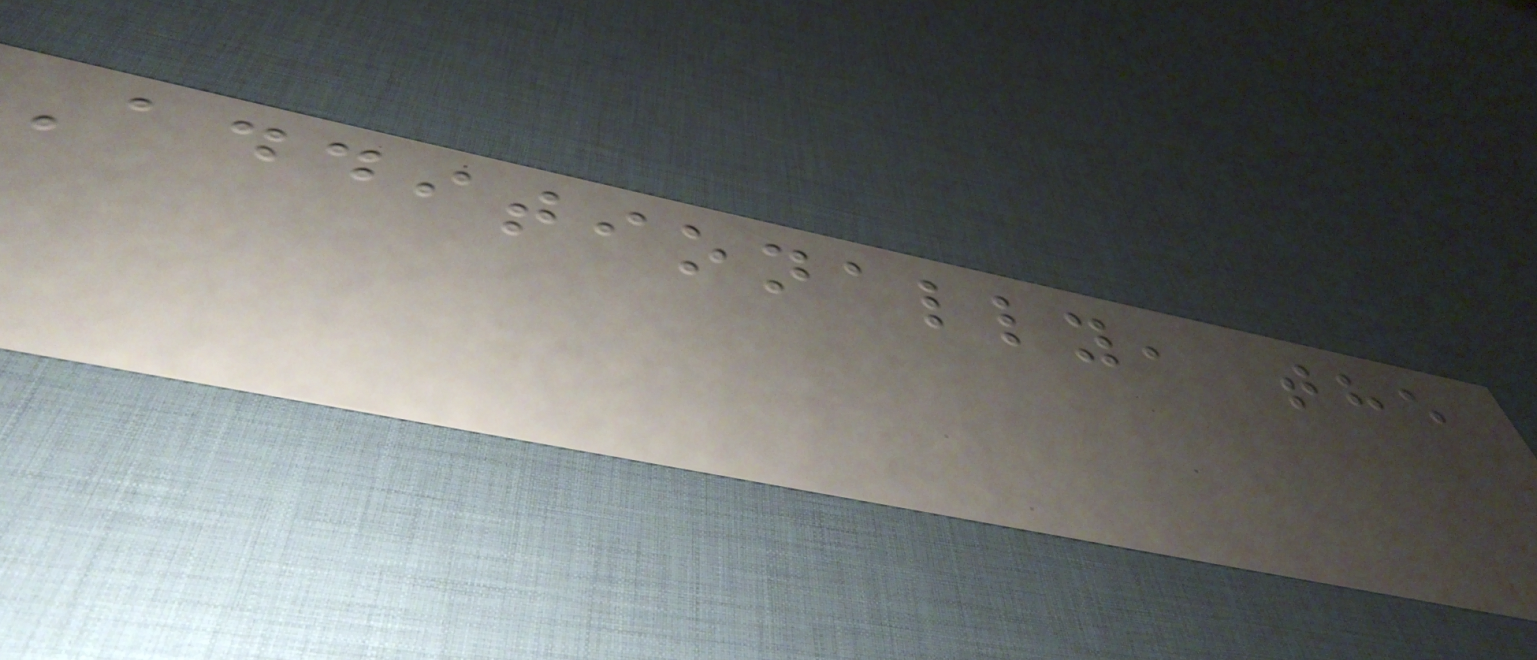Additionally, the
